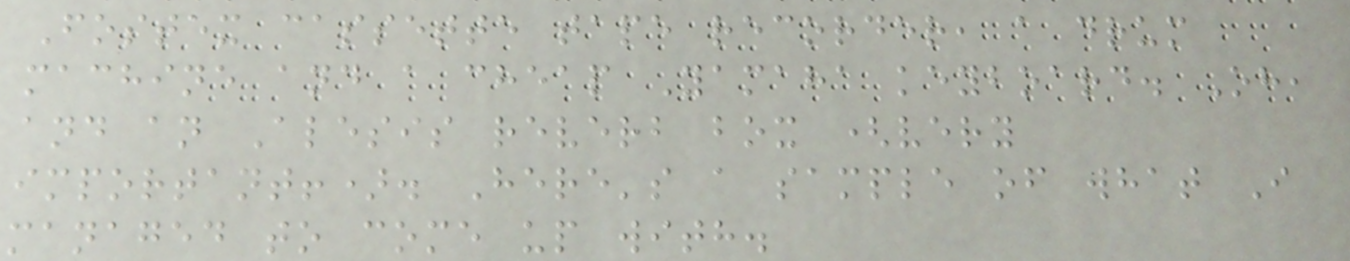Fostex cassette tape recorder, a drum
machine and a cheap Yamaha keyboard. Oh,
and an Alesis reverb box (very
important!). Here's a sample of what I
managed to come up with.
